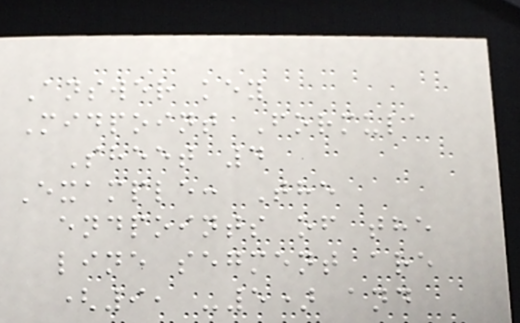Answer key
Midpoint Formula
Sheet 4
Example: The
endpoints of the
line segment are
(9, -5) and
